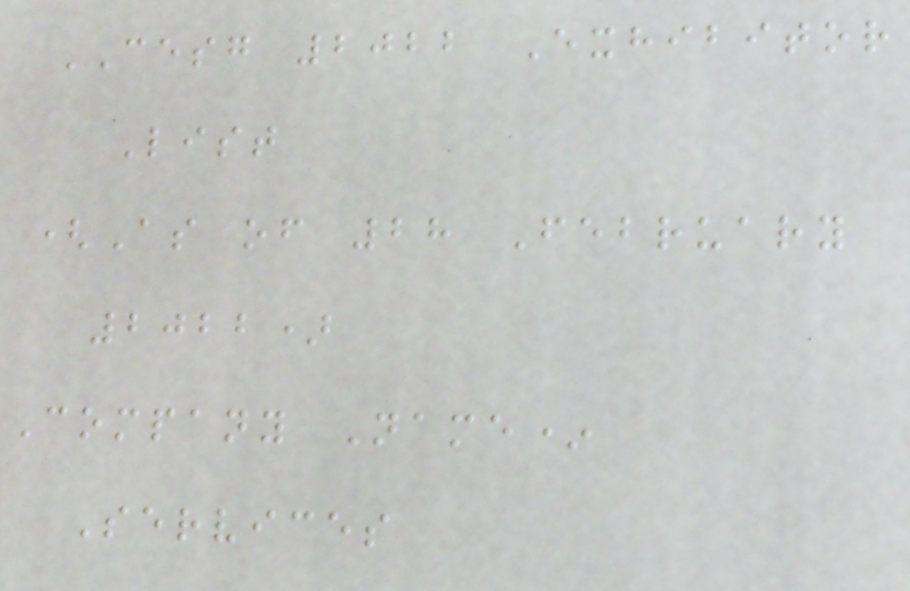CESG 2022 Exhibitor
List
(As of 28 February
2022)
Company Name*
Services
